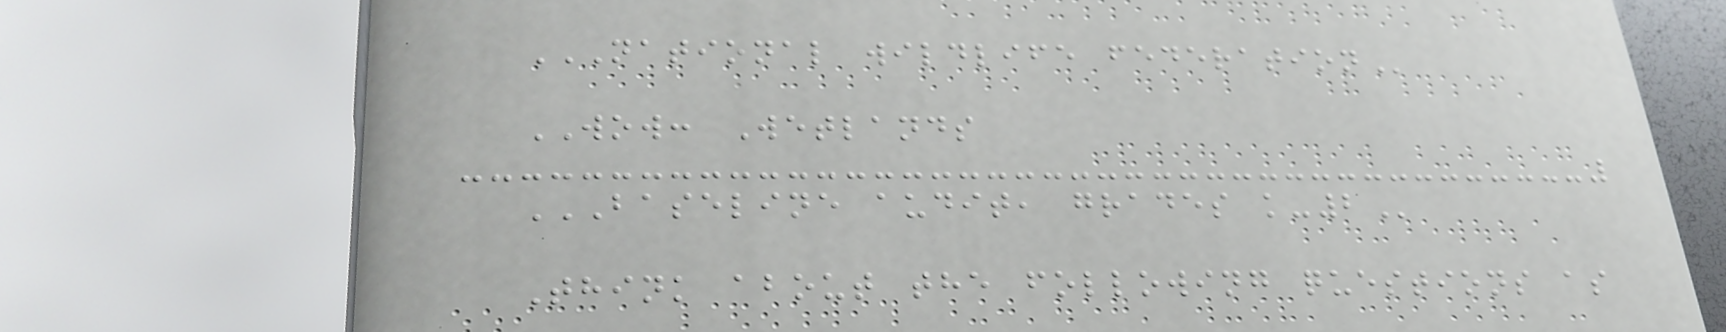NATIONAL WILDLIFE FEDERATION
WOW: Wetlands
BASELINE AUDIT, GRADES K-2
Think about the following questions as
